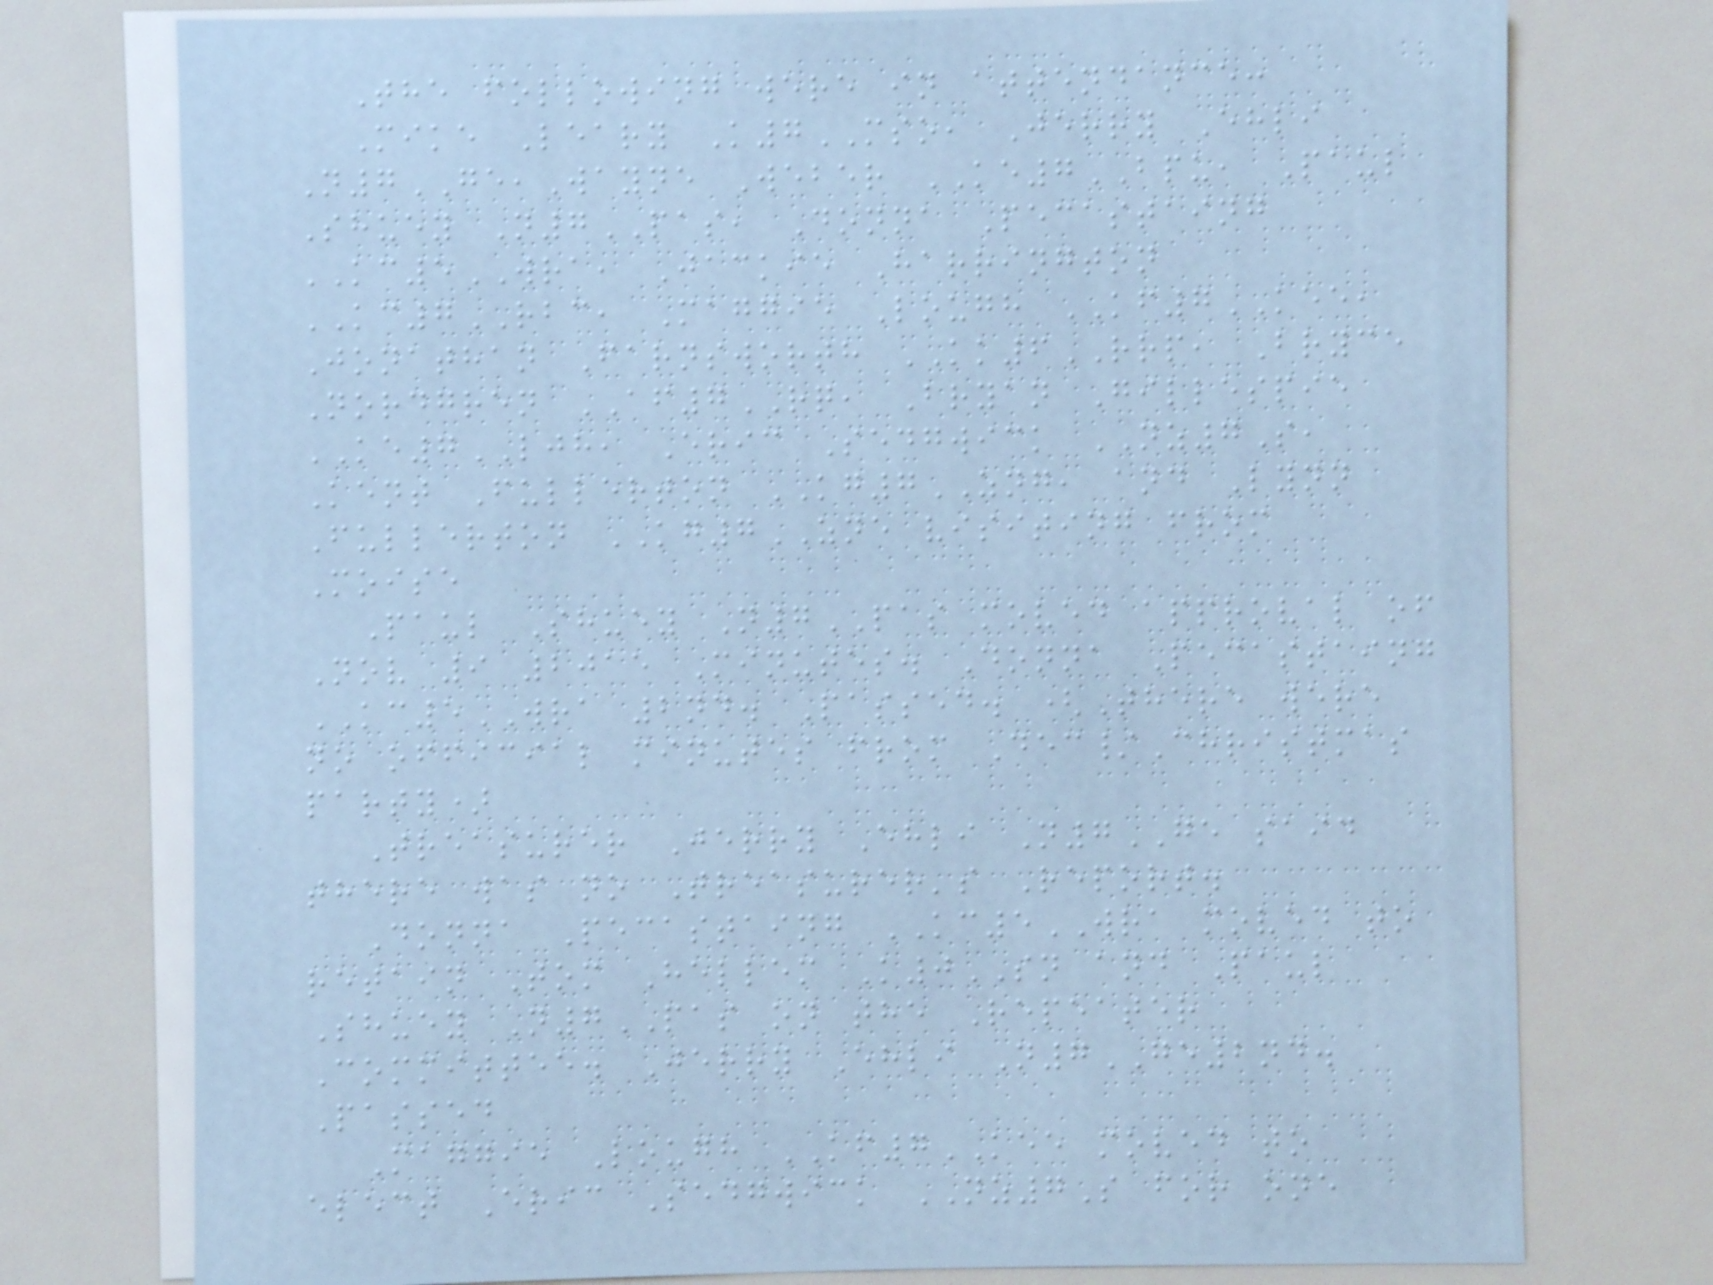The following were in attendance:
Mike Leary K7MSO, Jerry Ehli
N7GE,Wayne Weber KE7BPU, Paul
Shuey N7PAS, Donna Pecastaing
KC5WRA, Jackie Harrington
KC7RBC, Maggie Lough KF7KEE,
Jonathan Farnsworth KK6RRP, Bryce
Nordgren AF7RQ, Bryan Gillespie
KE7LJH, Eric Sedgwick NZ7S,
Kent Fullerton KG7ZNG, and Lynn
Fullerton KG7ZNE visiting from
Moise
Paul Shuey N7PAS moved approval of
Nov 9 2015 Minutes. Donna Pecastaing
KC5WRA 2nd. Passed. (There were
no official minutes from Dec/Christmas
party)
Treasurer Jerry Ehli N7GE said
there was no Treasurer's Report.
Donna Pecastaing KC5WRA moved to
retain Tom Hellem K0SN and Paul
Shuey N7PAS on the Repeater
Committee. Jerry Ehli N7GE2nd.
Passed
Maggie Lough KF7KEE moved to
elect Eric Sedgwick NZ7S for one
